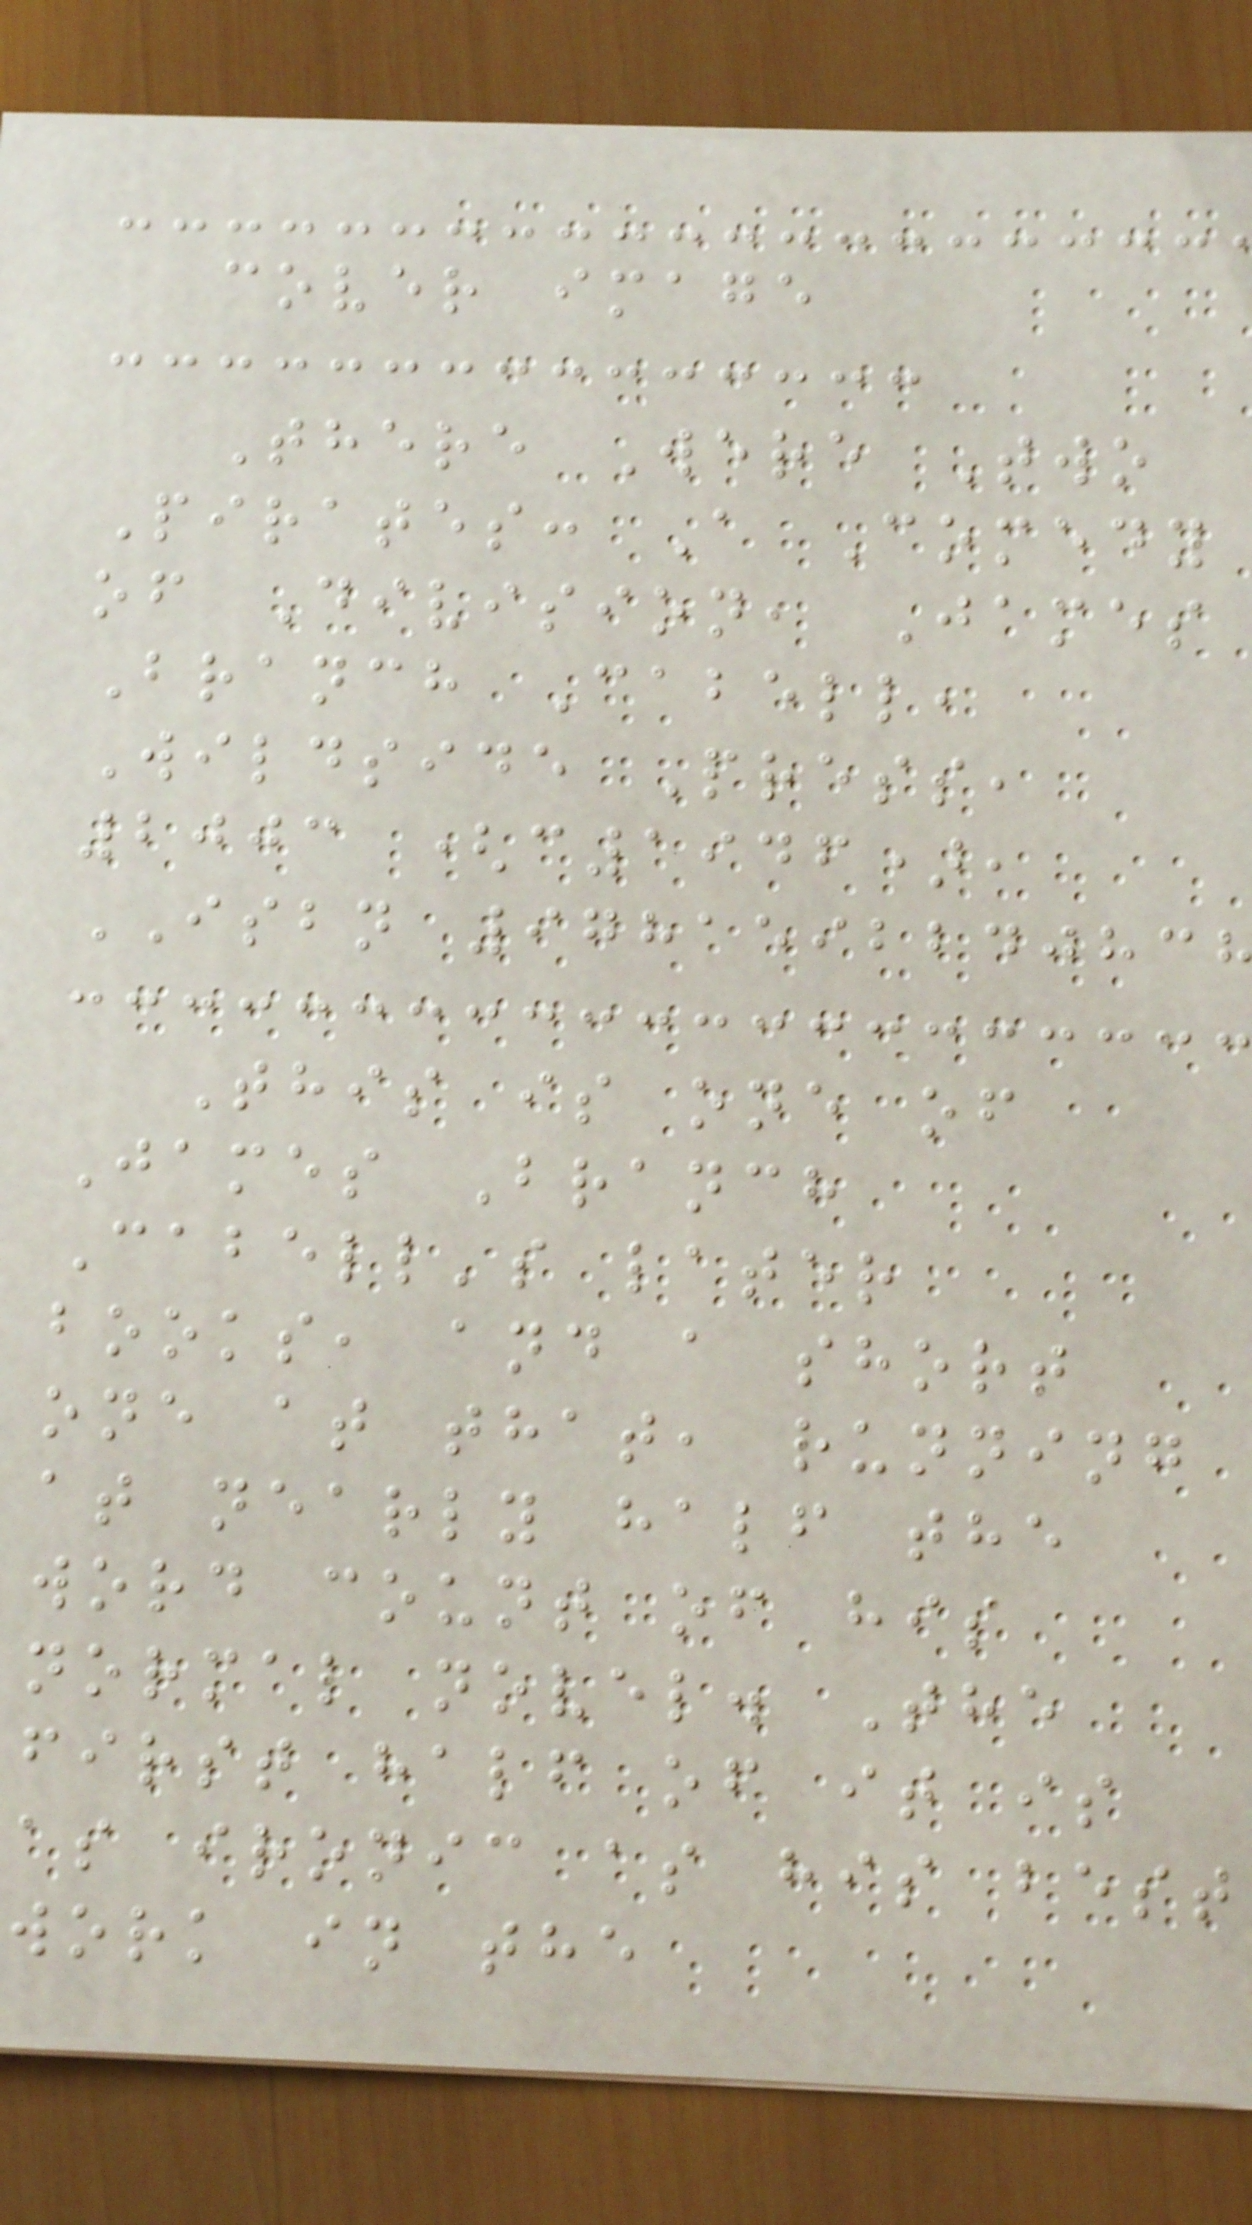cover image
There Were Two
Pirates: A Comedy
of Division, James
Branch Cabell,
Wildside Press,
2003 (c1946),
ISBN 978159224083
This is one of
James Branch
Cabell's later
books, and a short
one at that, running
at nearly half the
word count of his
normal novel. The
first half of it is
as ironic as his best
work in the
